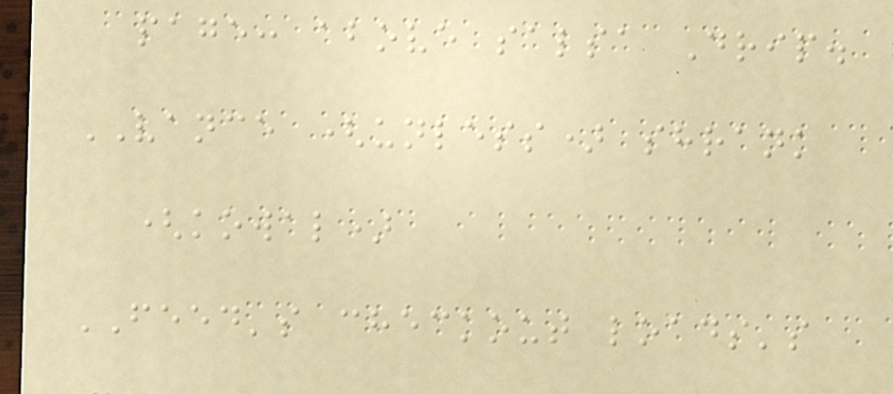page: above salsa Drip.
VANCE (unless) shrank
(kowal)
FEED's checkout loads's
